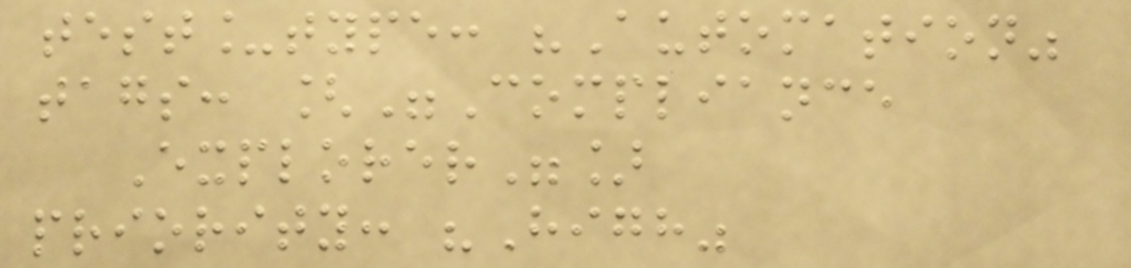test_type: "Automation"
tags: ["Compliance
Explorer"]
priority: "High"
